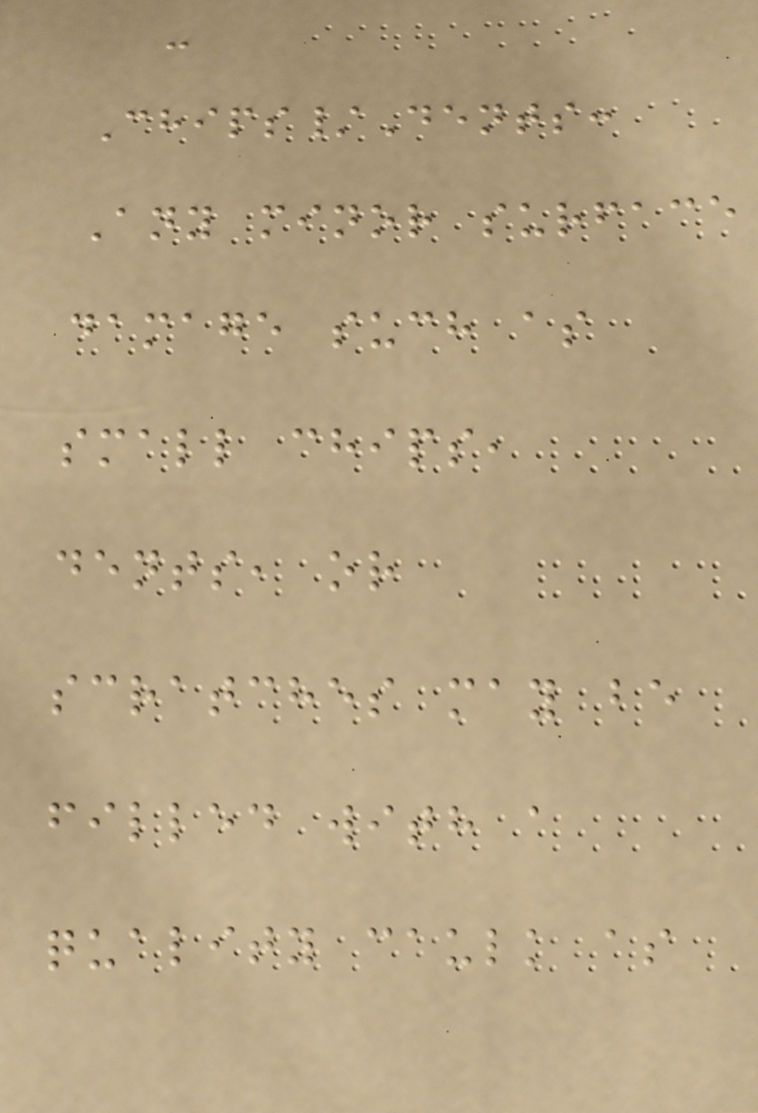-
Chips/Dents:
Any minor surface
damage such as
small chips,
dents, or
scratches may be
filled with a
quality caulk as
